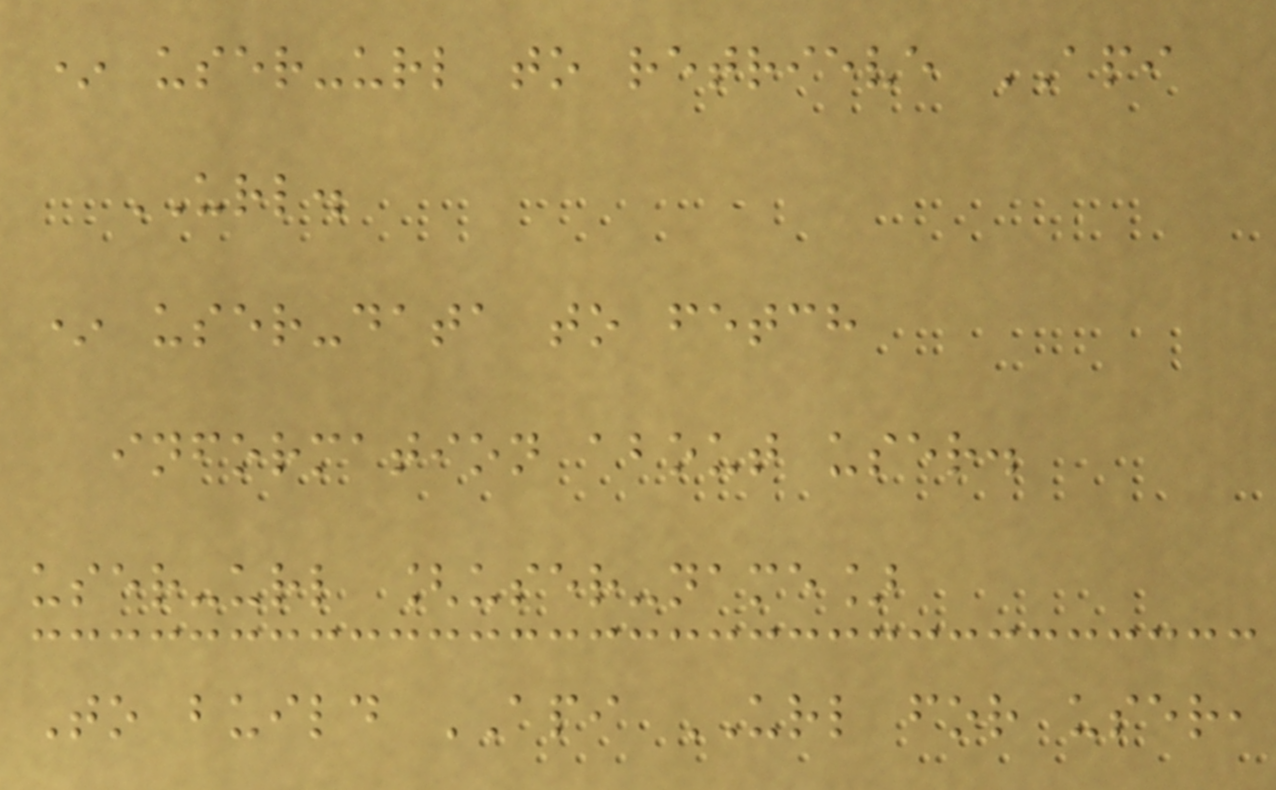* user-url to retrieve API
URL.
* user-data to fetch
information about user.
user-url [user-name]
To build API URL for user,
